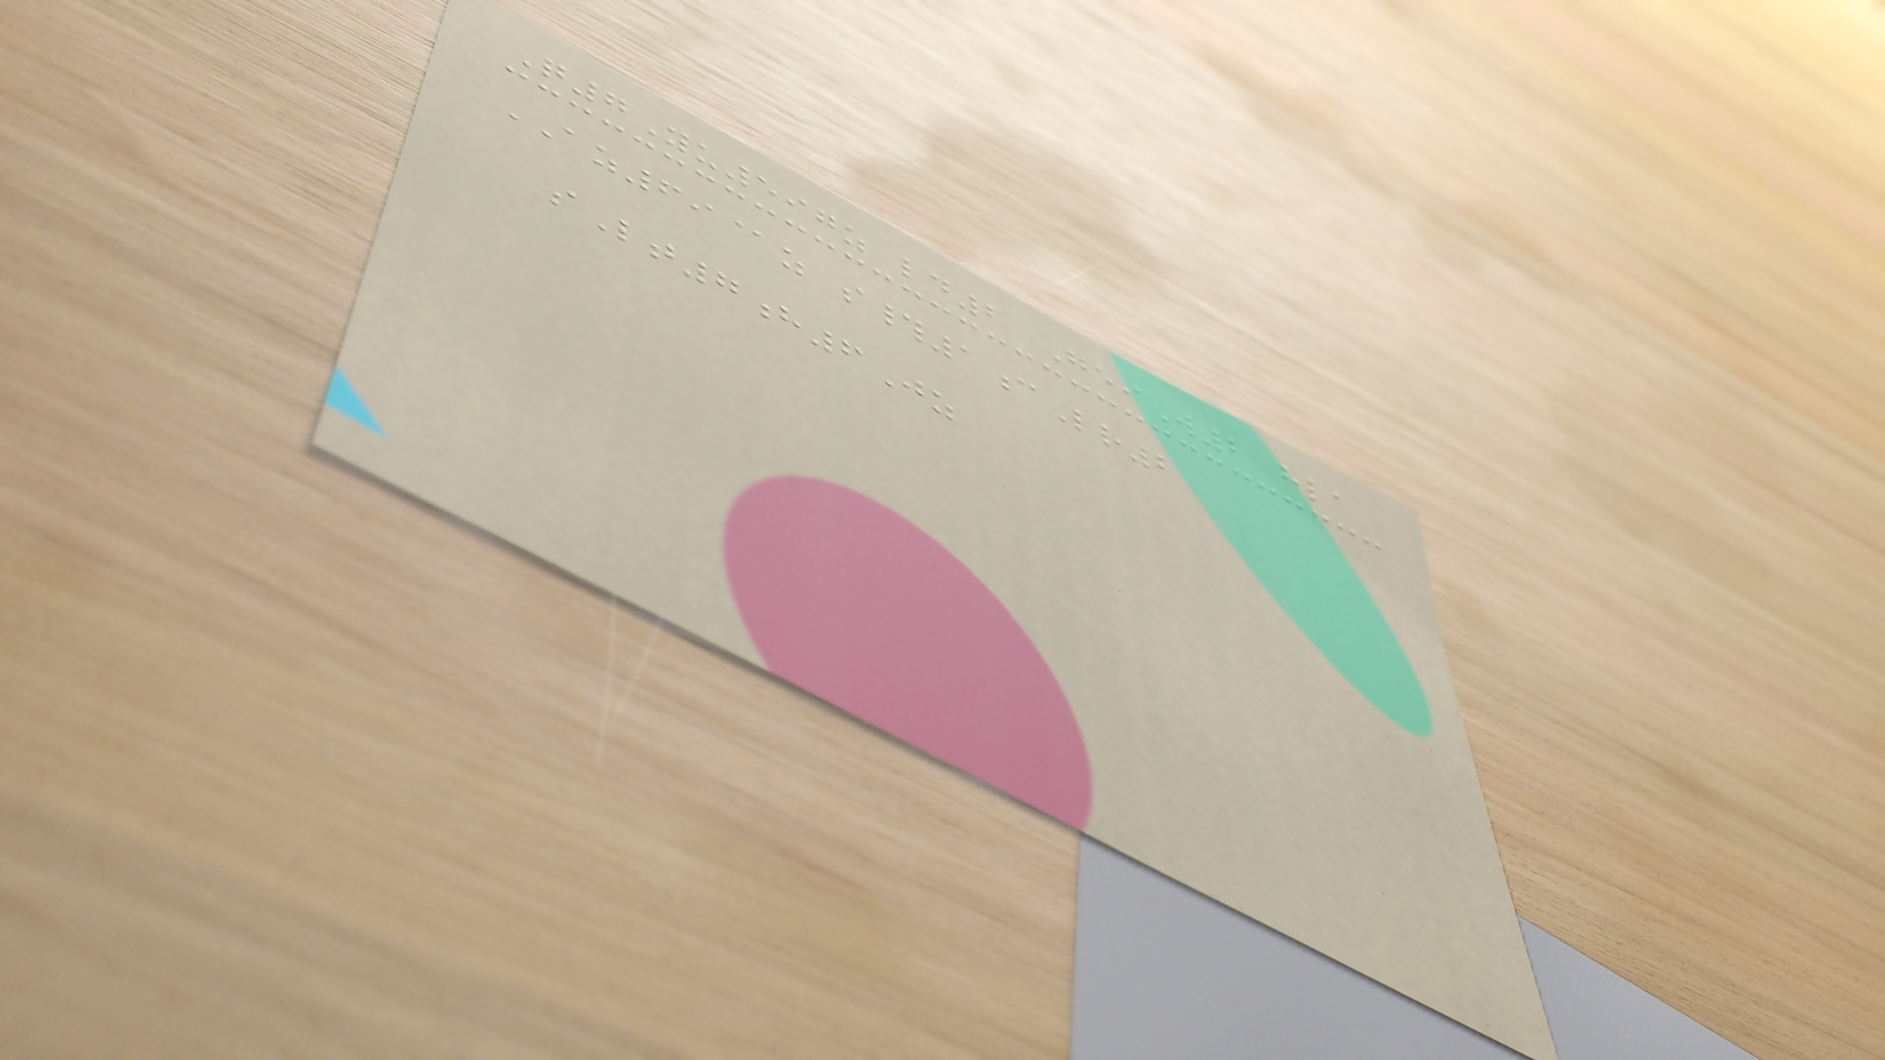Q7Yu597z ld2 GeiW2 hla
AZ69@z s#1cLr2
sLt7h6Jz
